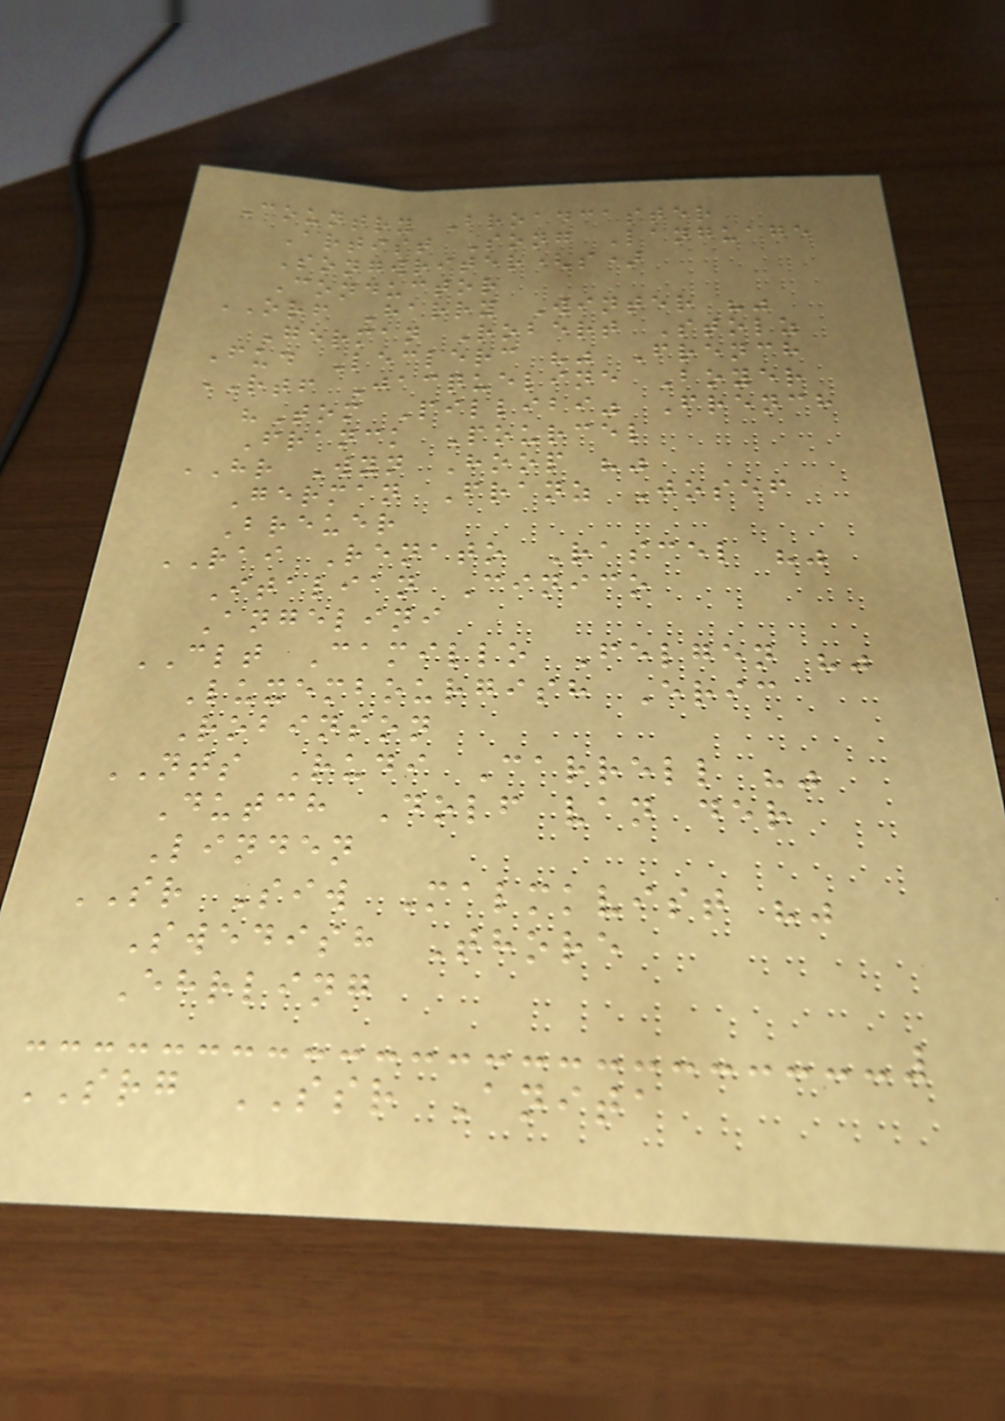Country Broadcaster
Artist Song Language
Songwriter(s)
Conductor
ORF Harry Winter ""
German Robert Stolz
Fud Leclerc "" French
RTF Jacqueline Boyer
"Tom Pillibi" French
Franck Pourcel
HR Wyn Hoop ""
German Franz Josef
Breuer
RAI Renato Rascel ""
Italian Cinico
Angelini
CLT Camillo Felgen ""
Luxembourgish Eric
Robinson
NTS Rudi Carrell ""
Dutch Dolf van der
Linden
SR Siw Malmkvist ""
Swedish Thore
Ehrling
SRG SSR Anita
